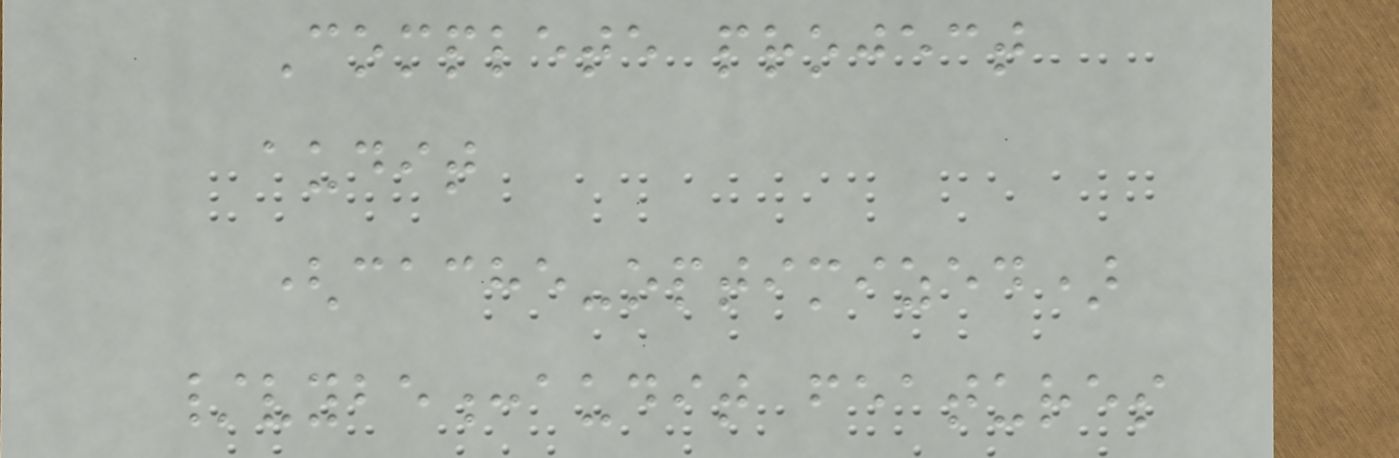Complete project
audit
(cache-optimized)
/vybe:audit features
